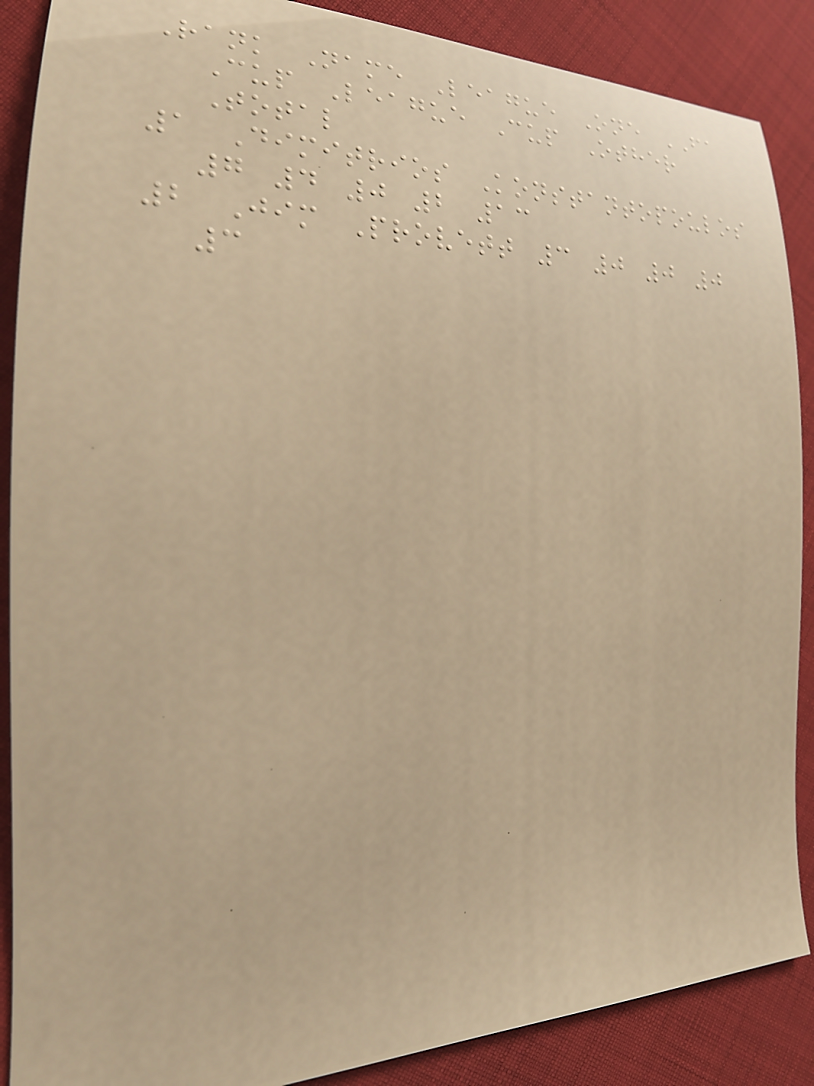Rank Name League One FA
Cup League Cup Other
Total
1 Dimitrios Konstantopoulos
7 4 0 2 13
2 Jim Provett 3 0 0 0
3
